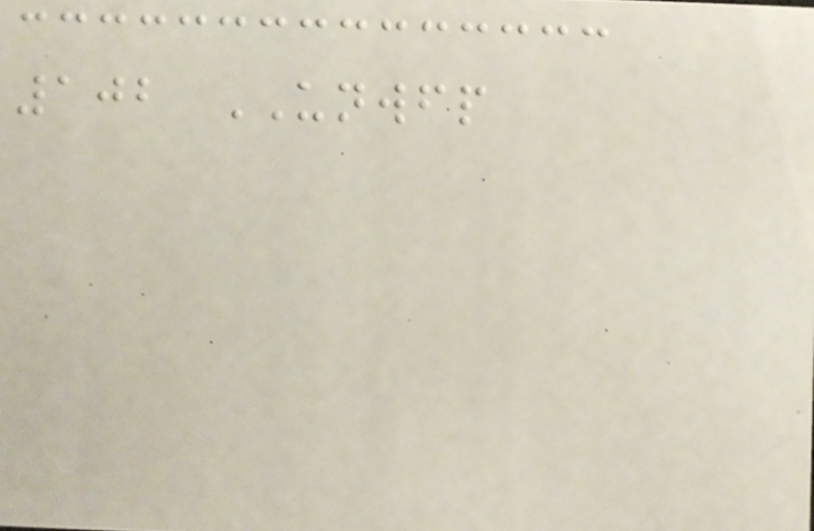102 UNWFP
